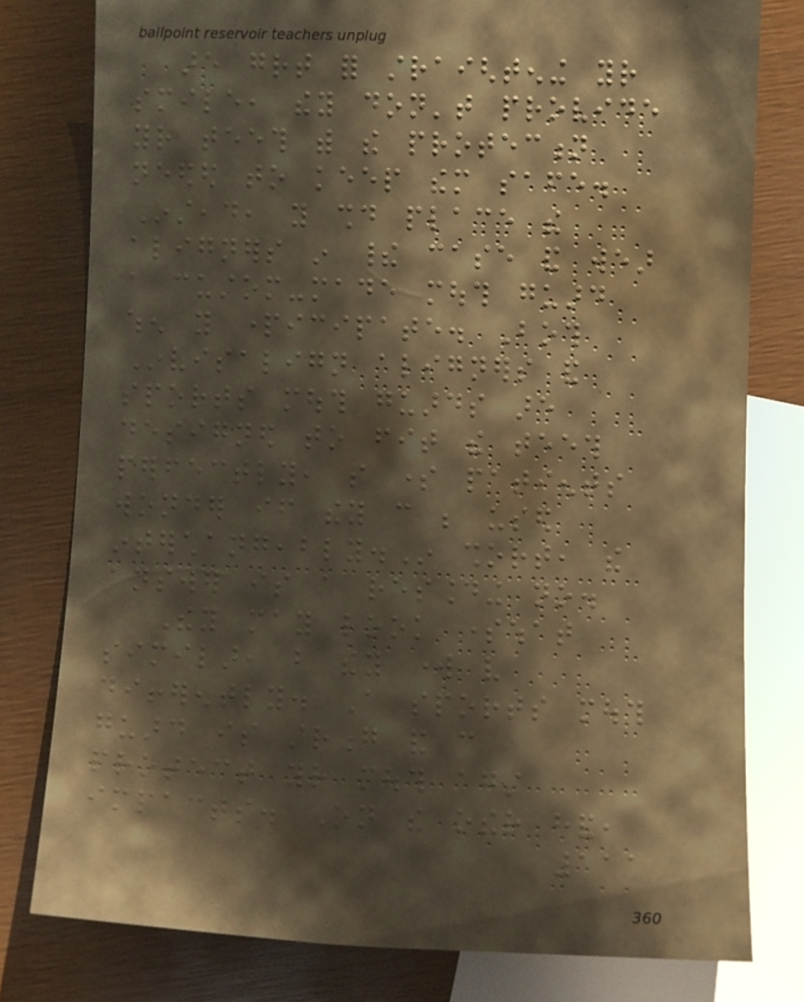are great for straightening your
smile, they don't provide
your teeth with the protection
needed to keep them safe.
Instead, you should place the
aligners in their case and wear
a custom-made mouth guard
when you participate. Both
Invisalign aligners and
sports mouth guards are
designed to fit the teeth
perfectly, so some patients
wonder if they can be used
interchangeably.In short, the
answer is a resounding no.
They may look somewhat
similar, but they work very
differently. A sports mouth
guard is strong and can
protect your mouth against
impacts. On the other hand,
111
